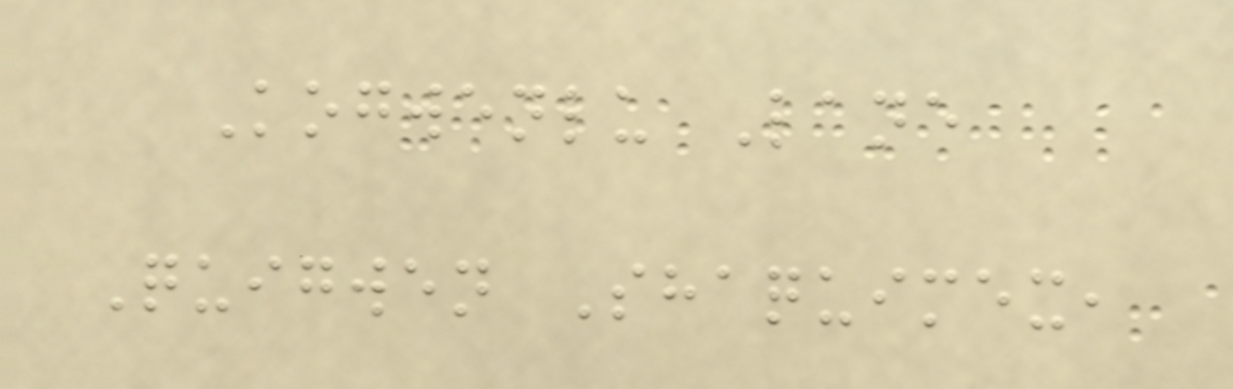Kogwenlu Lane
Quigwen Shaquimex,
